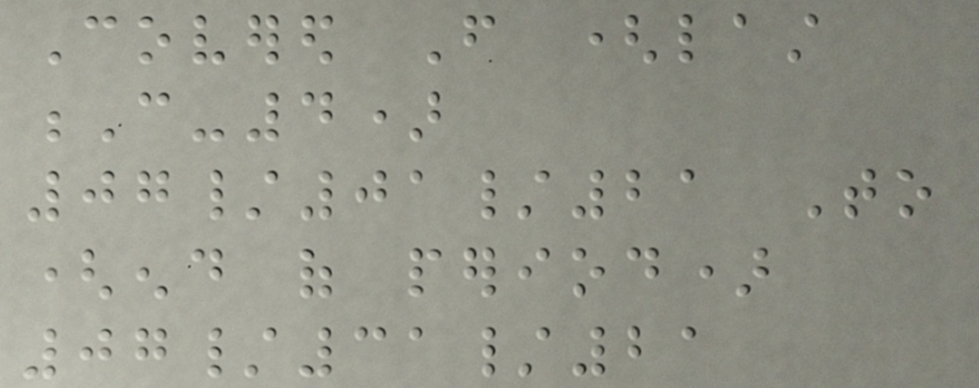Covered From (last
C-4)
07/01/21 To
(end of period)
07/31/21
